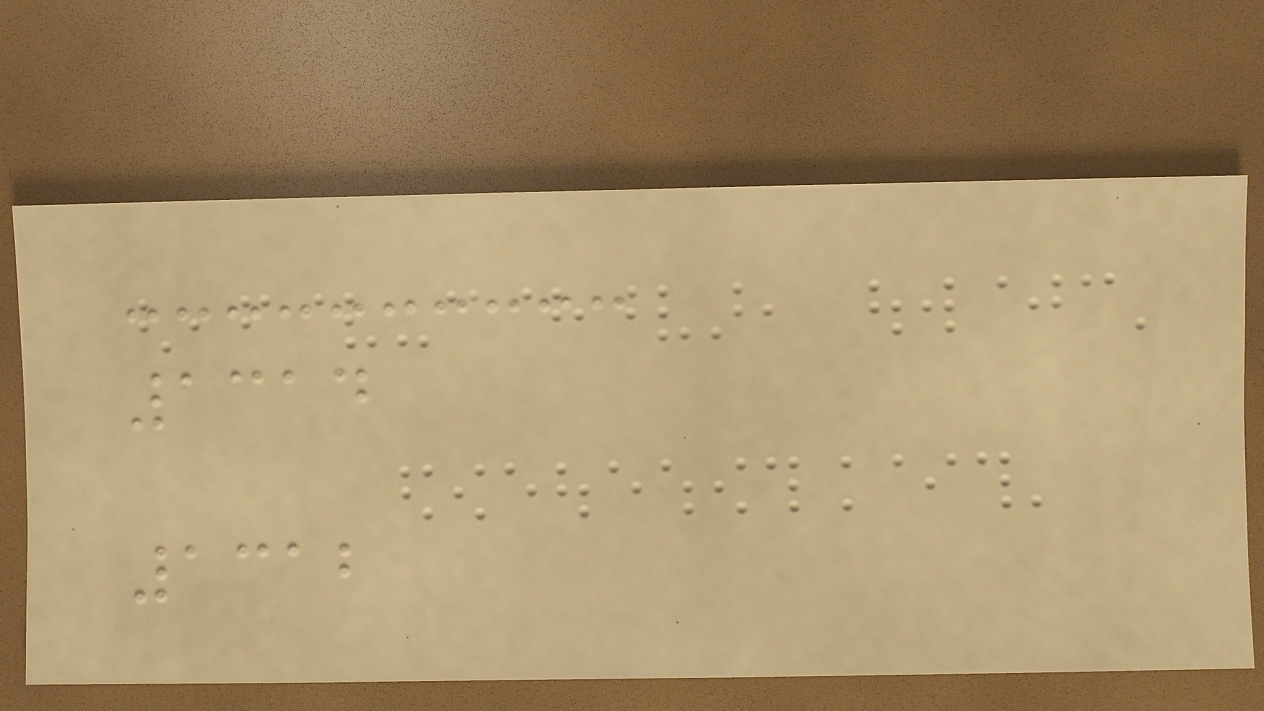1314
1312
